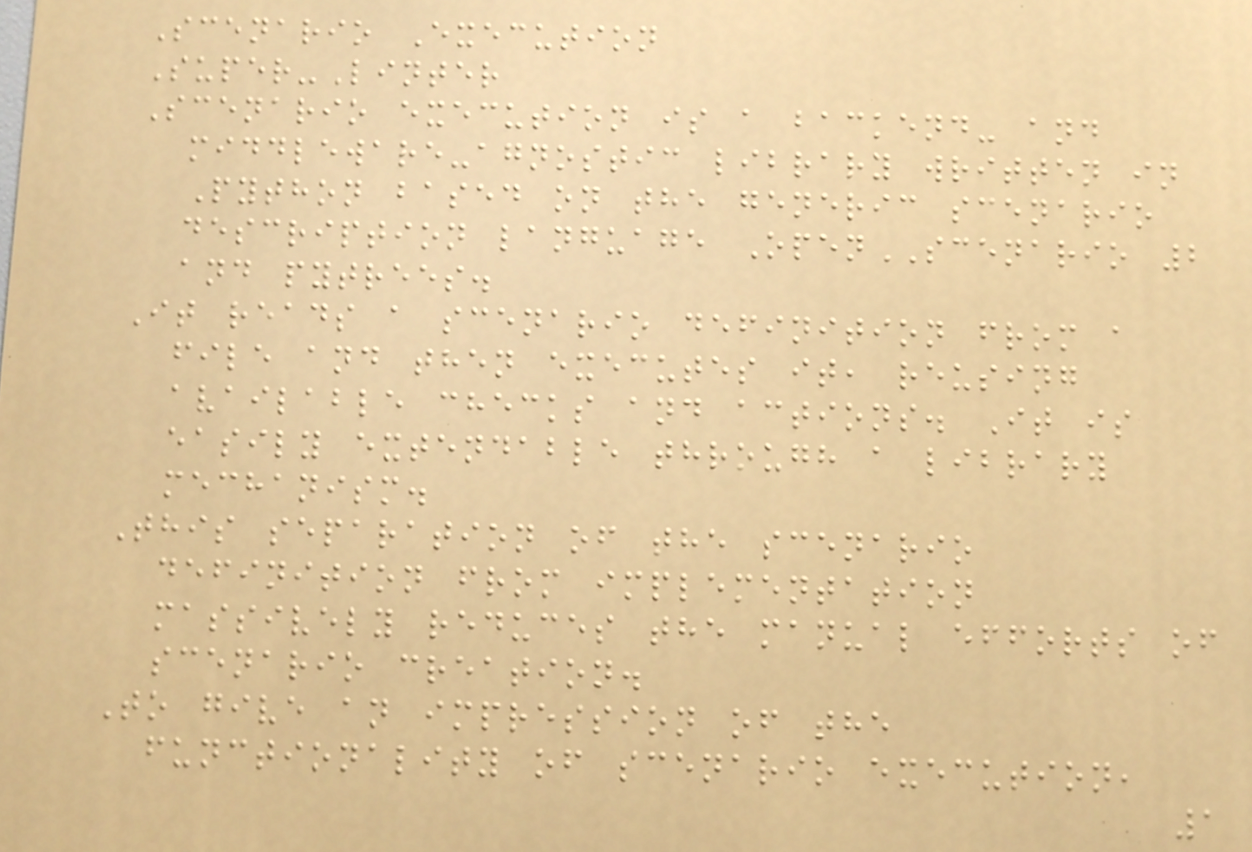Scenario Execution
Super-Linter
Scenario execution is a backend- and
middleware-agnostic library written in
Python based on the generic scenario
description language OpenSCENARIO 2
and pytrees.
It reads a scenario definition from a
file and then executes it, reusing
available checks and actions. It is
easily extendable through a library
mechanism.
This separation of the scenario
definition from implementation
massively reduces the manual efforts of
scenario creation.
To give an impression of the
functionality of scenario execution,
1
